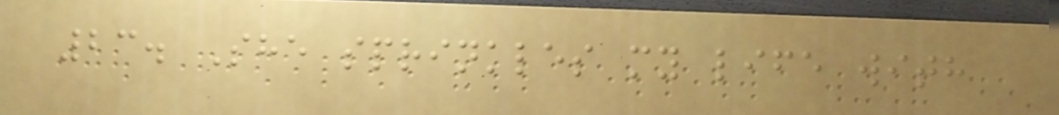23. She sprinkles my life with
